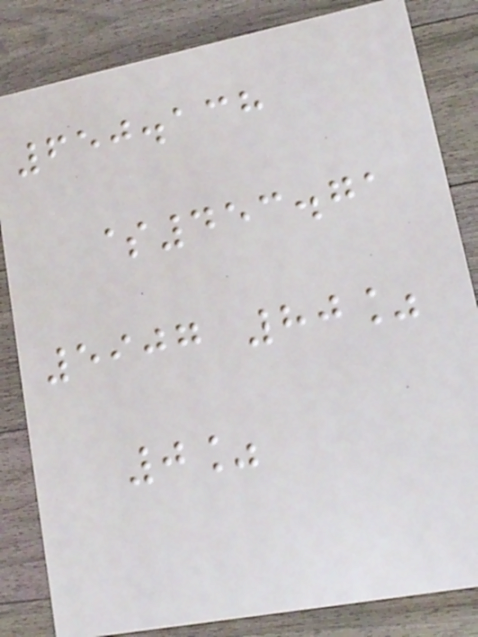650.138
$453.71
5907 80%
0%
